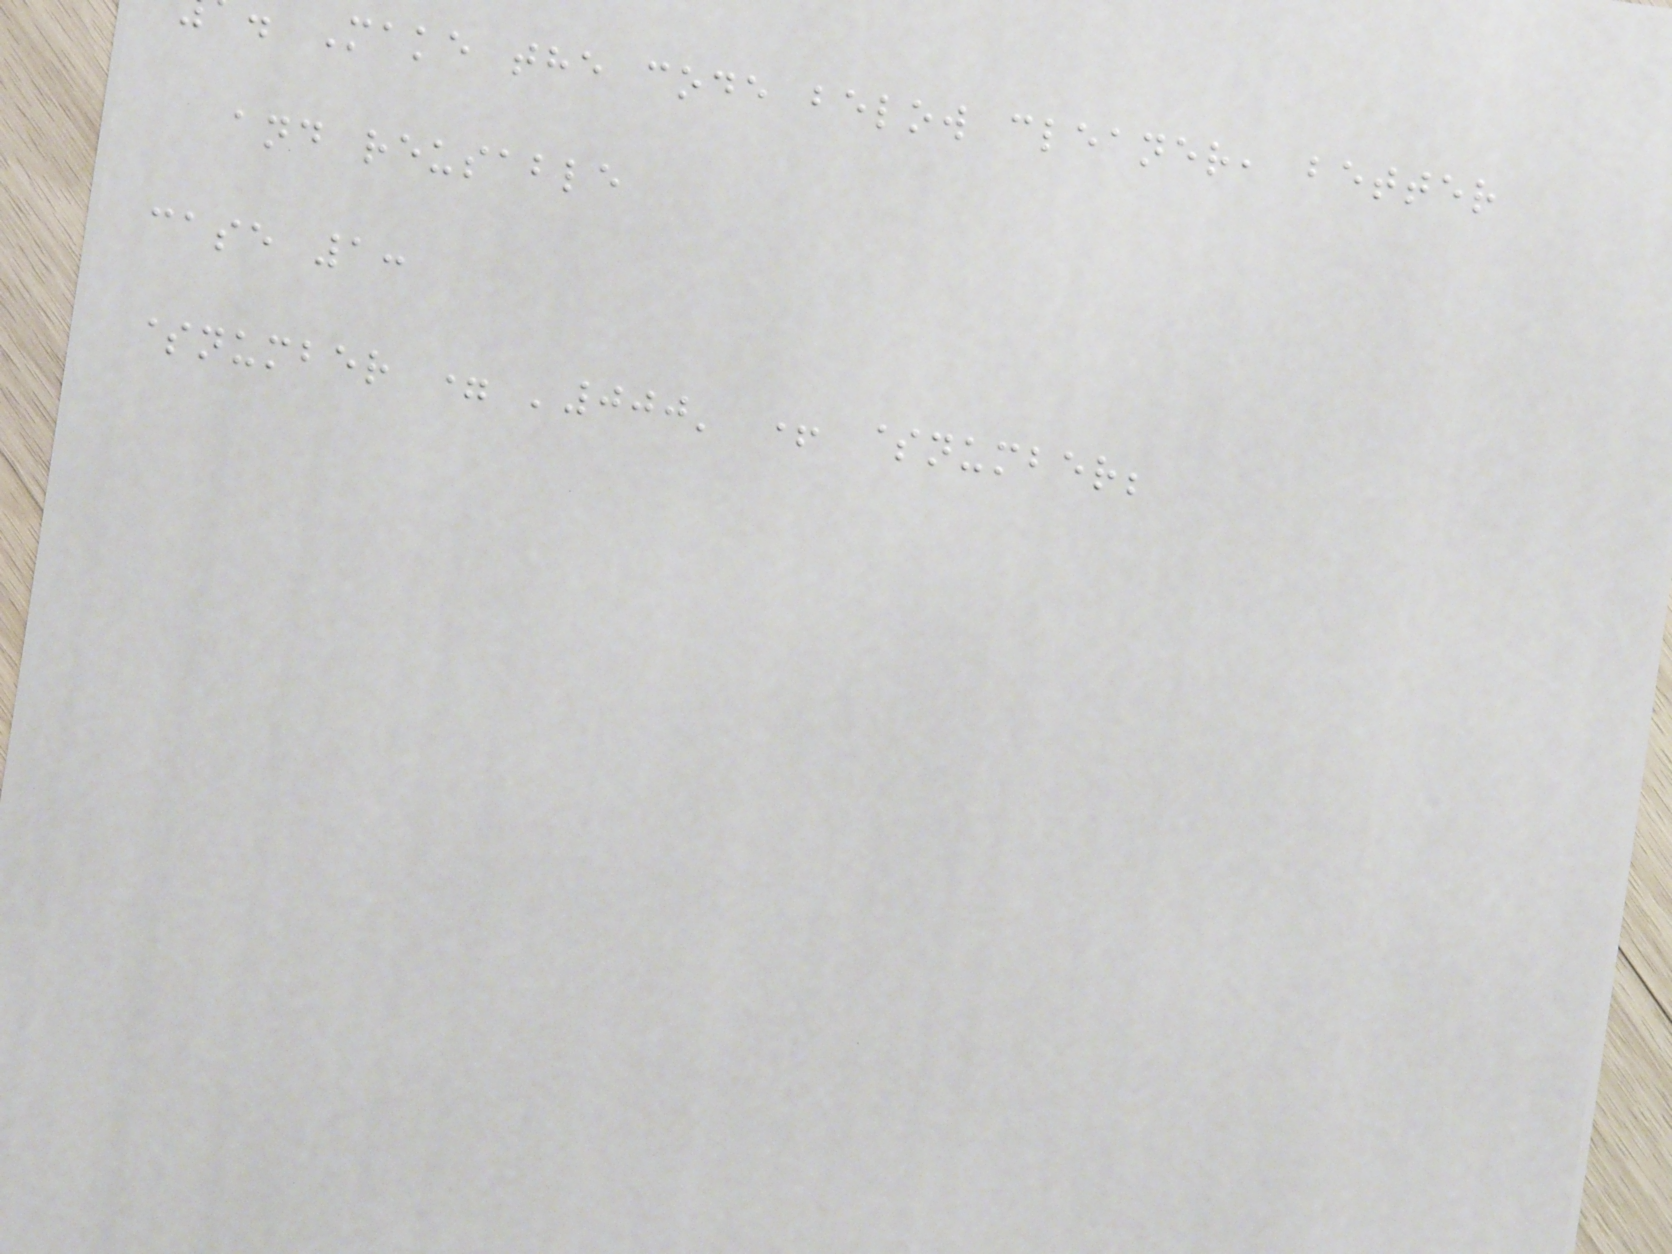. Make the code below cleaner, better
and reusable
case 1:
$number = '000' + $number;
